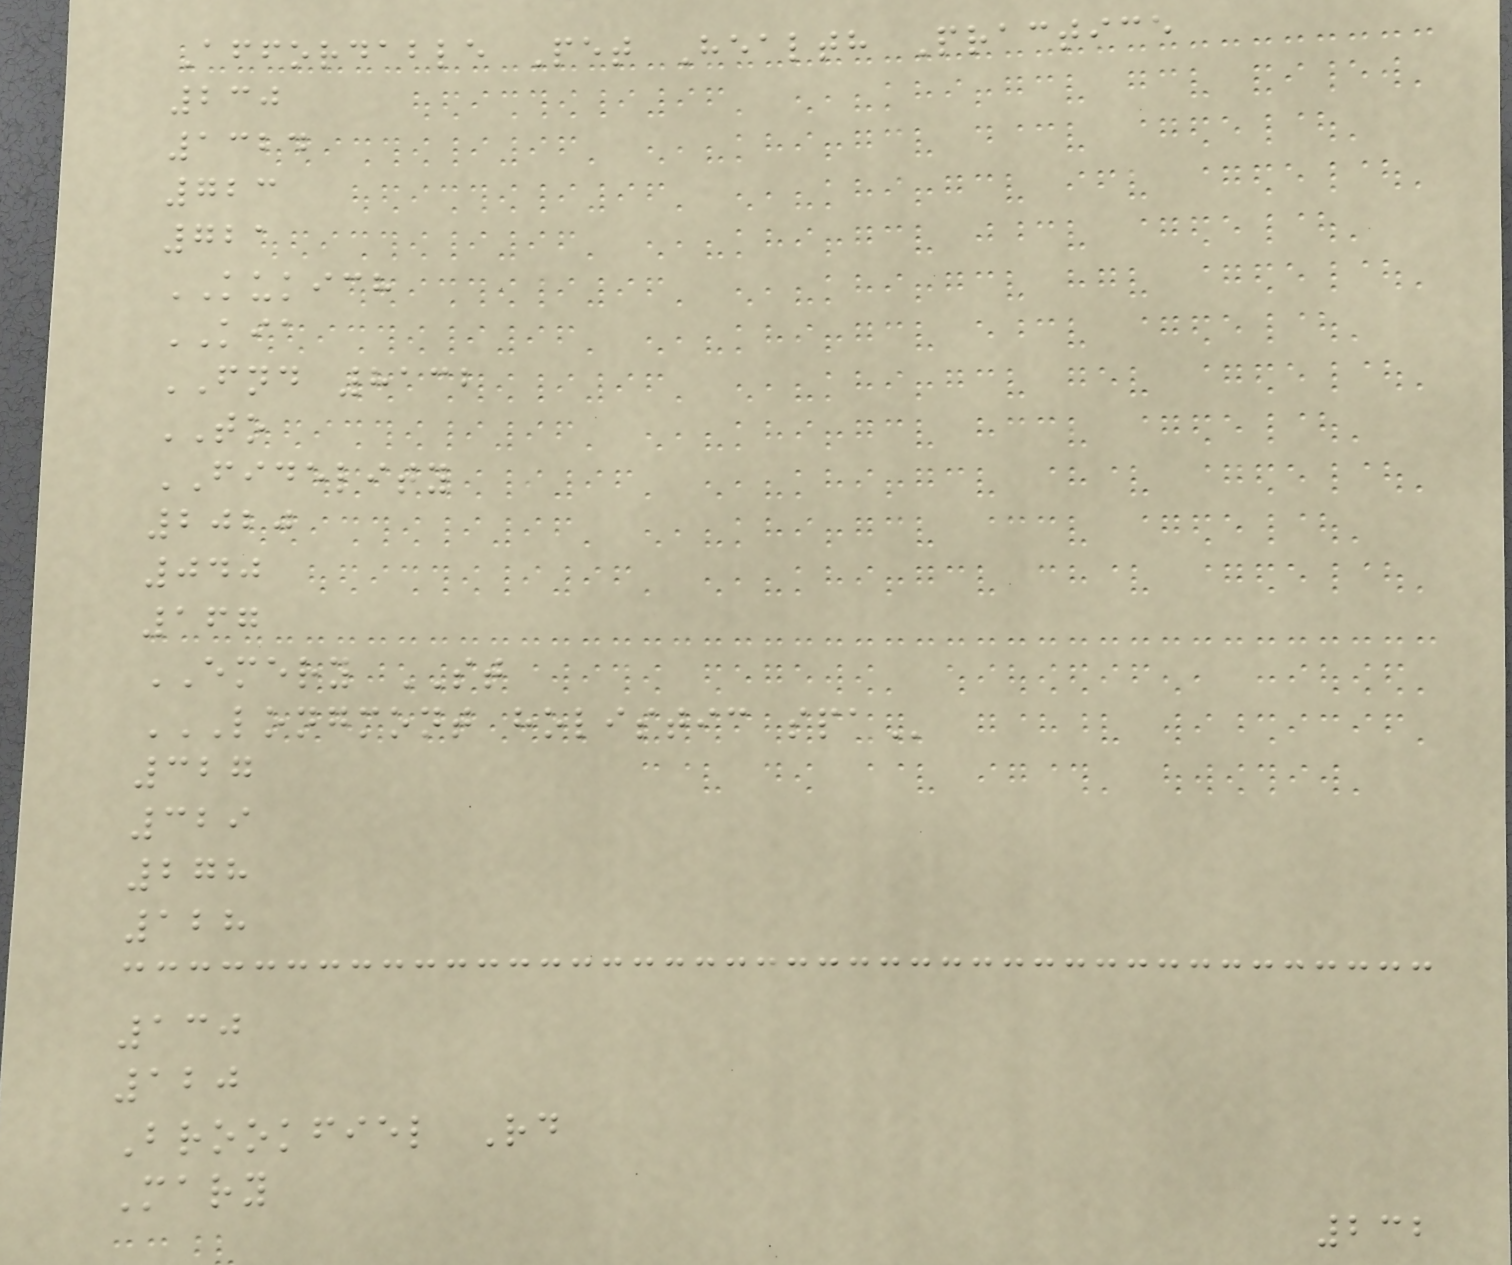Affordable Pet Health Practice
230
1324
723
721
KUKICH
KIA
FND 8132
TO
FIDELITY
2020
040
167
EMERY ST
LONGMONT HOLISTIC SPA
327
329
278
128
130
120
Brookfiel Rd
Mary
232
